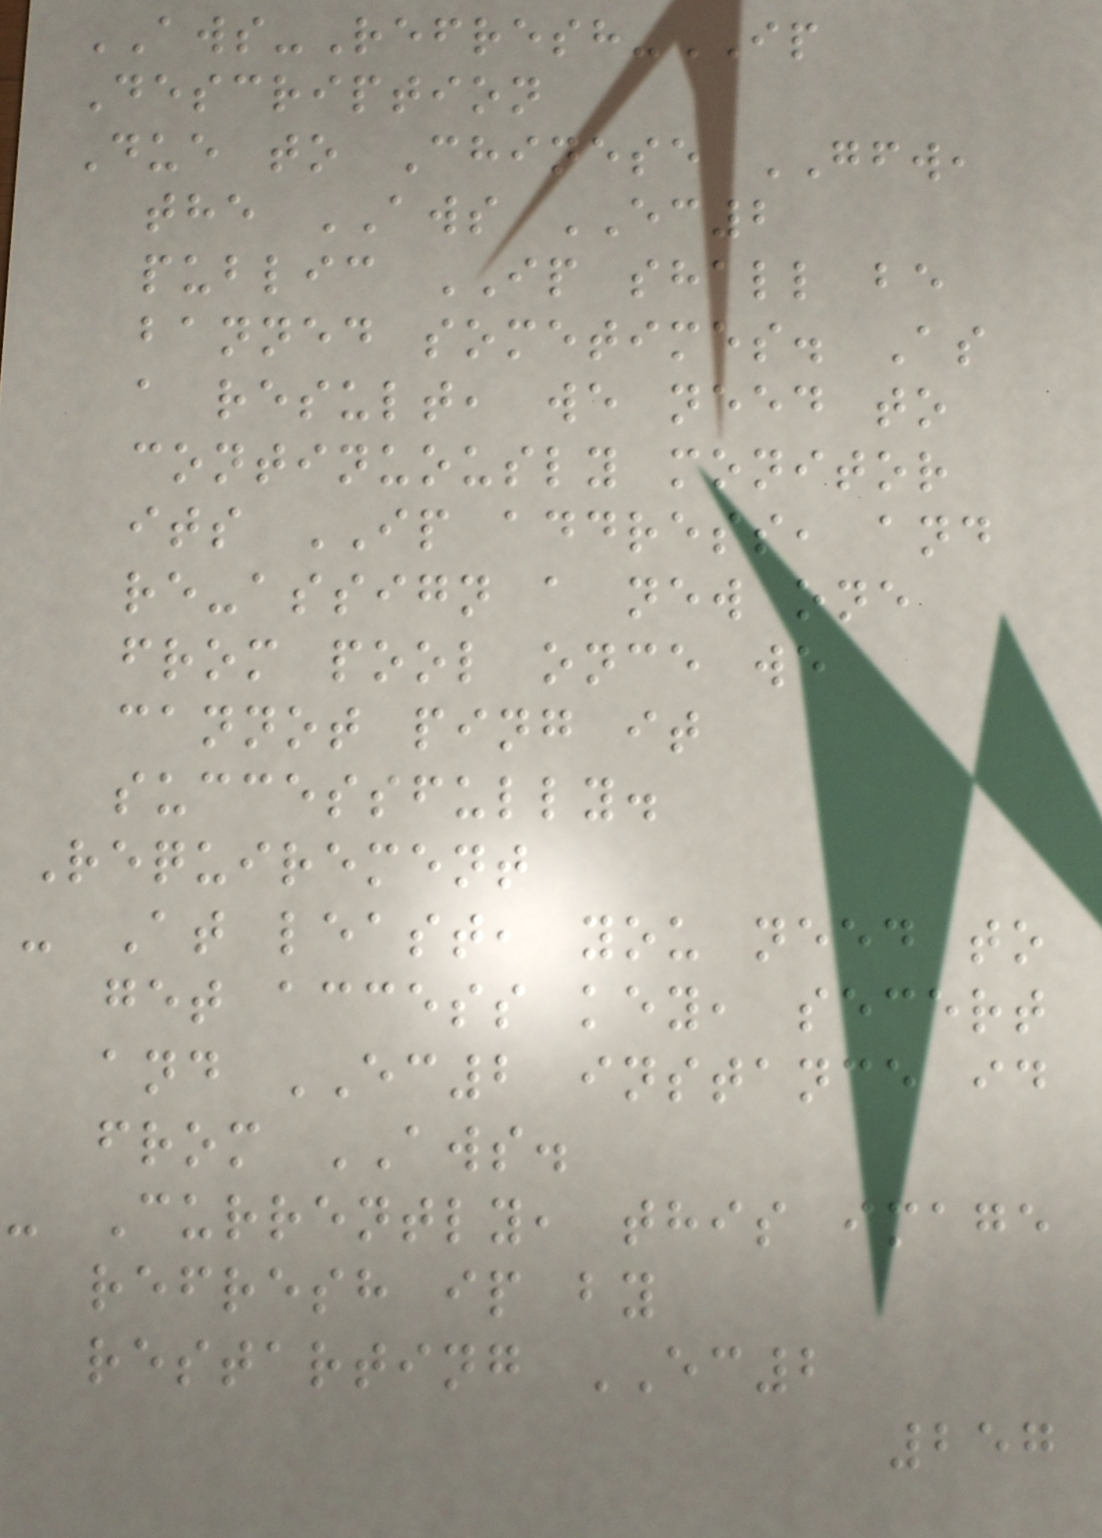AWS-Refresh-IP
Description
Due to Chinese GFW,
the AWS EC2
public IP shall be
banned sometimes. As
a result, we need to
continuously monitor
its IP address, and
re-assign a new one
from pool once we
cannot ping it
successfully.
Requirement
- At least, you need to
get access key, secert
and EC2 instance id
from AWS.
- Currently, this image
refresh ip by
restarting EC2
257
